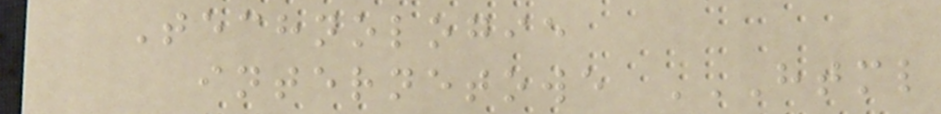Technologie
internetowe HTML
